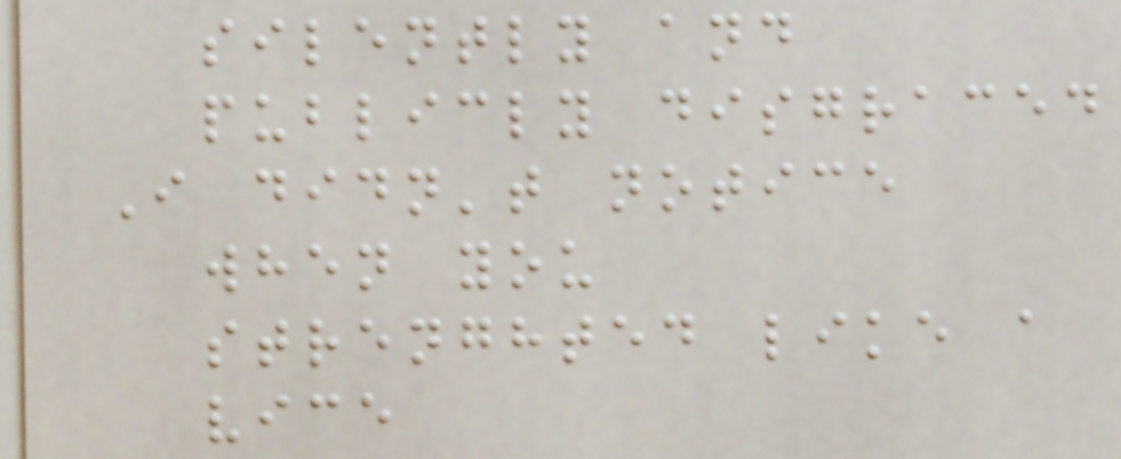silently and
publicly disgraced
I didn't notice
when you
strenghted like a
vice
